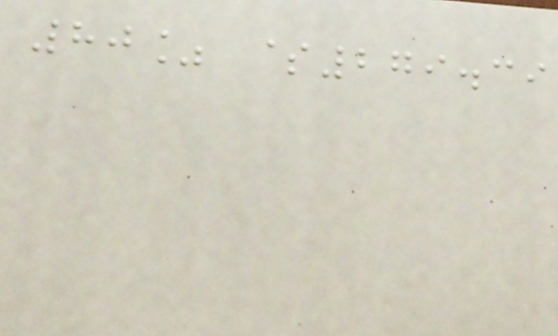80% $279.39
